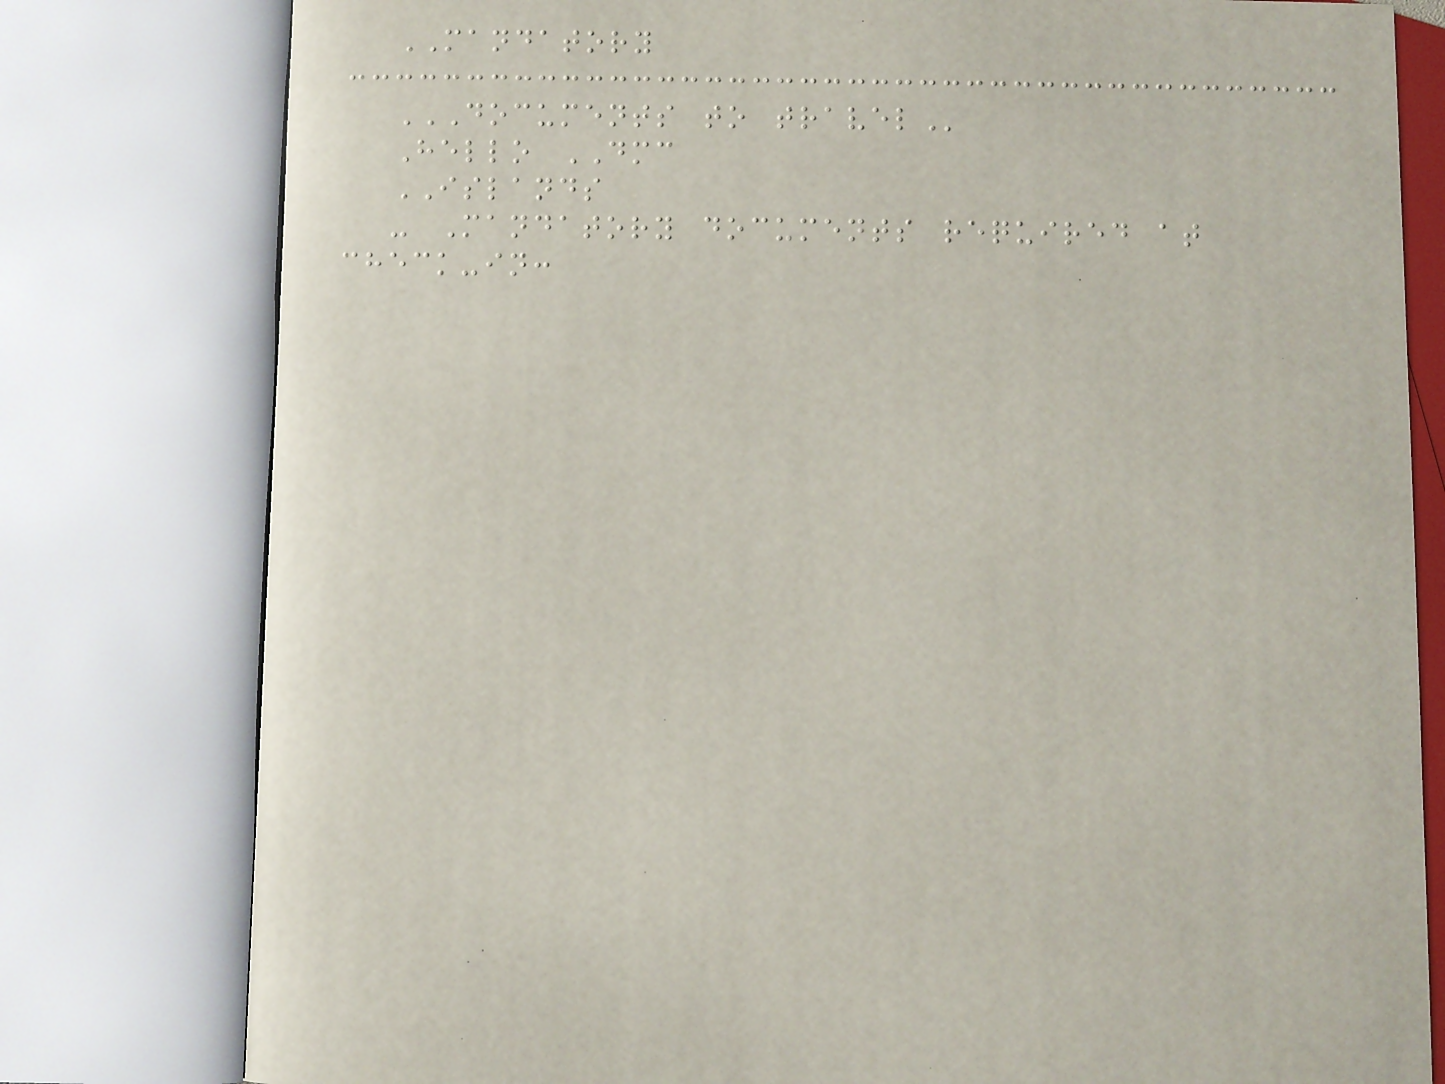MANDATORY
DOCUMENTS TO TRAVEL
Hello DMC
ISLANDS
- Mandatory documents required at
check-in:
